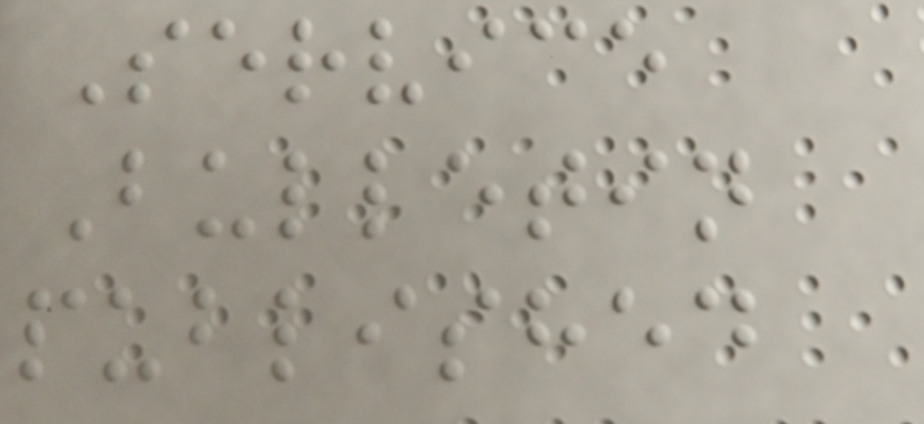Service
Bulletin
published
